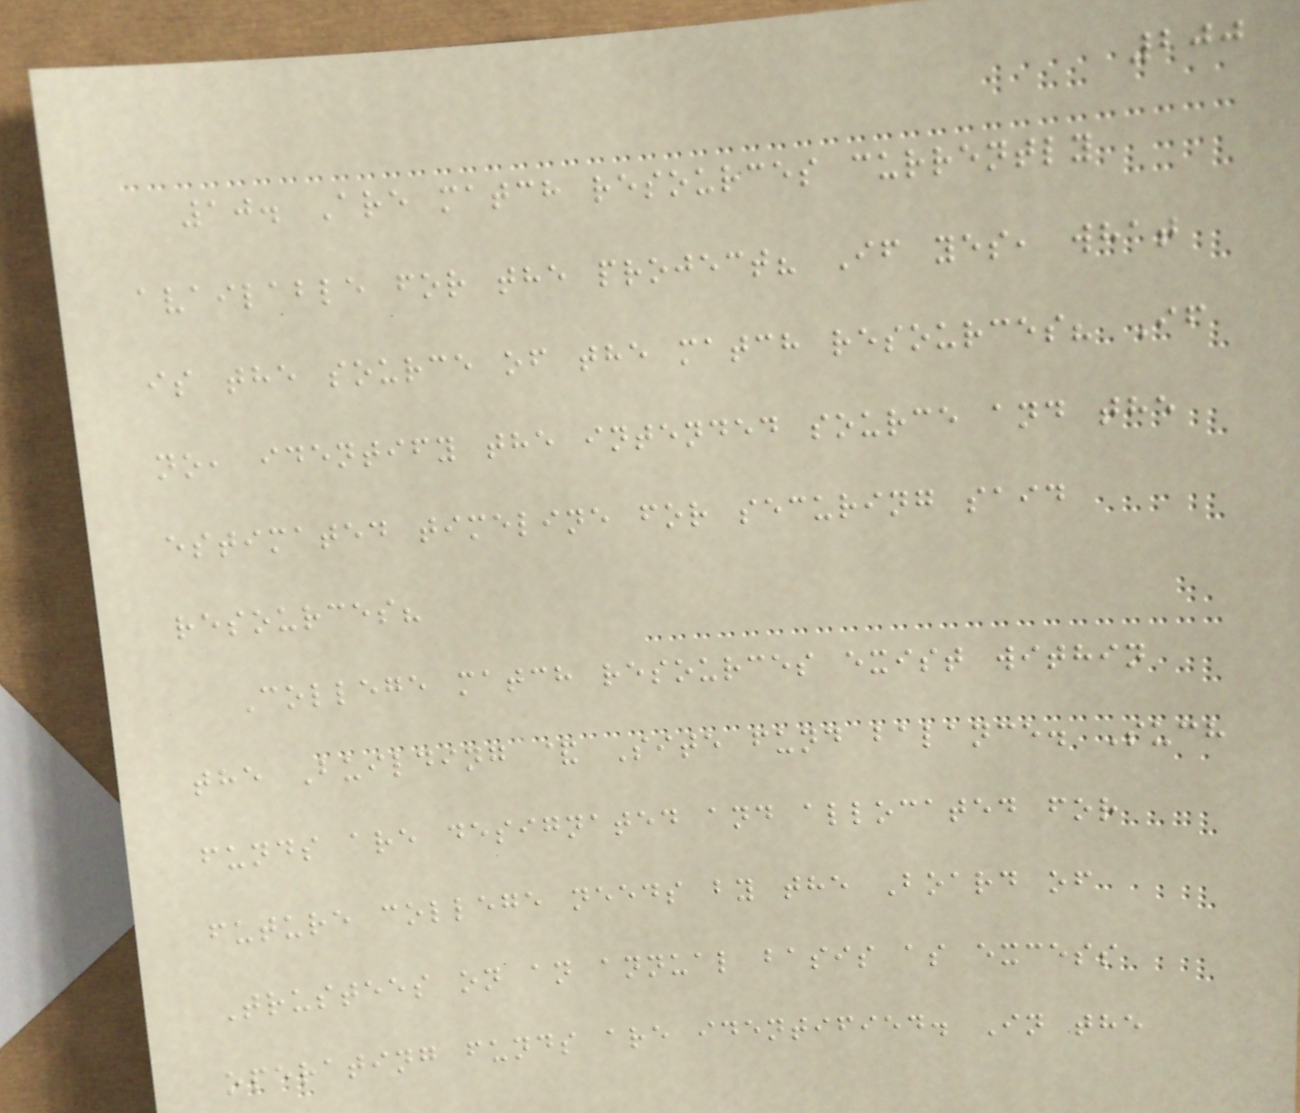200
10. Are match resources currently
available for the project? If yes, what
is the source of the match resources? If
no, identify the intended source and the
estimated timeline for securing said
resources?
College match resources exist within
the Building & Site fund balance. Such
funds are designated and allocated for
future college needs by the Board of
Trustees on an annual basis as excess
operating funds are identified. In the
